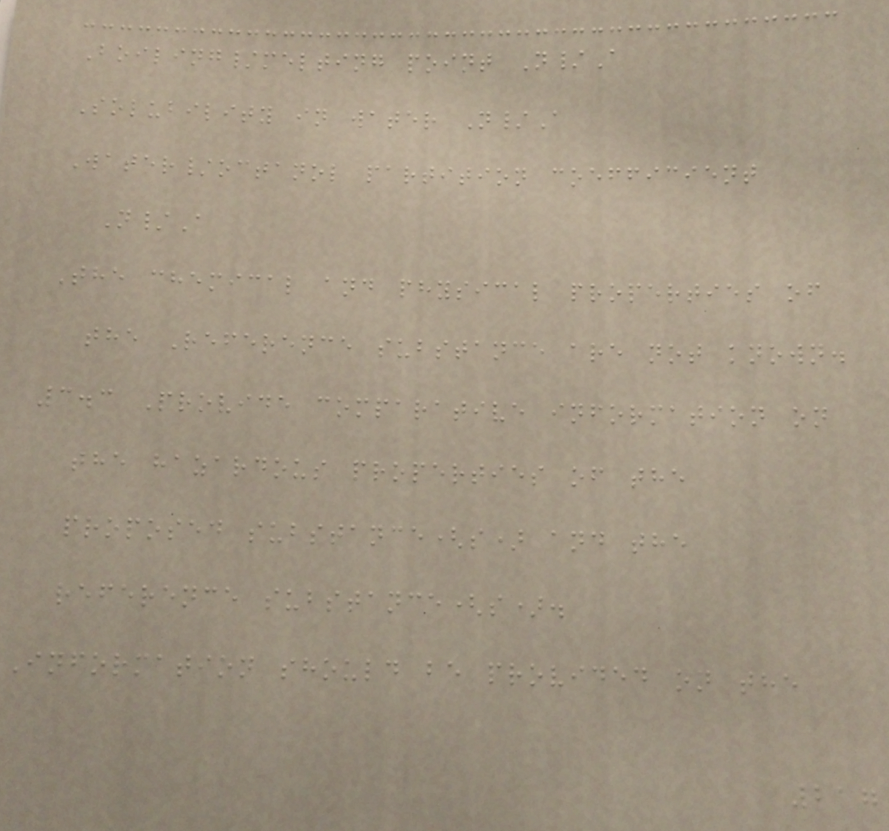Boiling/melting point N/A
Solubility in water N/A
Water/octanol partition coefficient
N/A
The chemical and physical properties of
the Reference substance are not known.
3.3 Provide comparative information on
the hazardous properties of the
proposed substance(s) and the
reference substance(s).
Information should be provided on the
217
